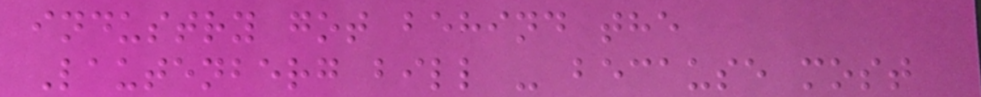industry got behind the
Lautenberg bill - because most
